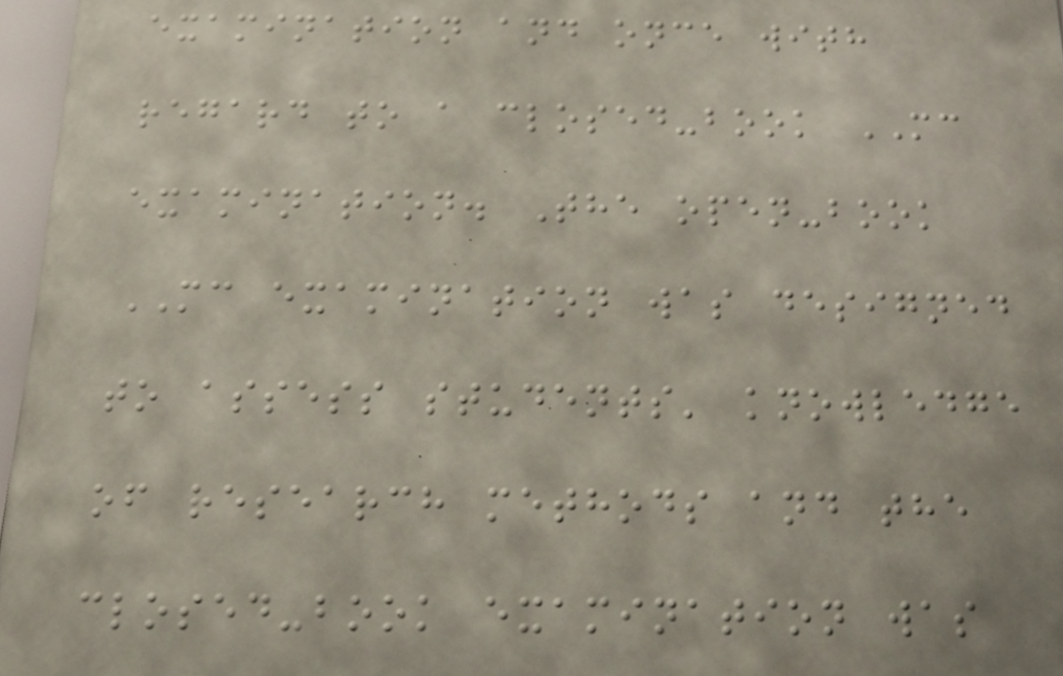examination and once with
regard to a closed-book MC
examination. The open-book
MC examination was designed
to assess students' knowledge
of research methods and the
closed-book examination was
